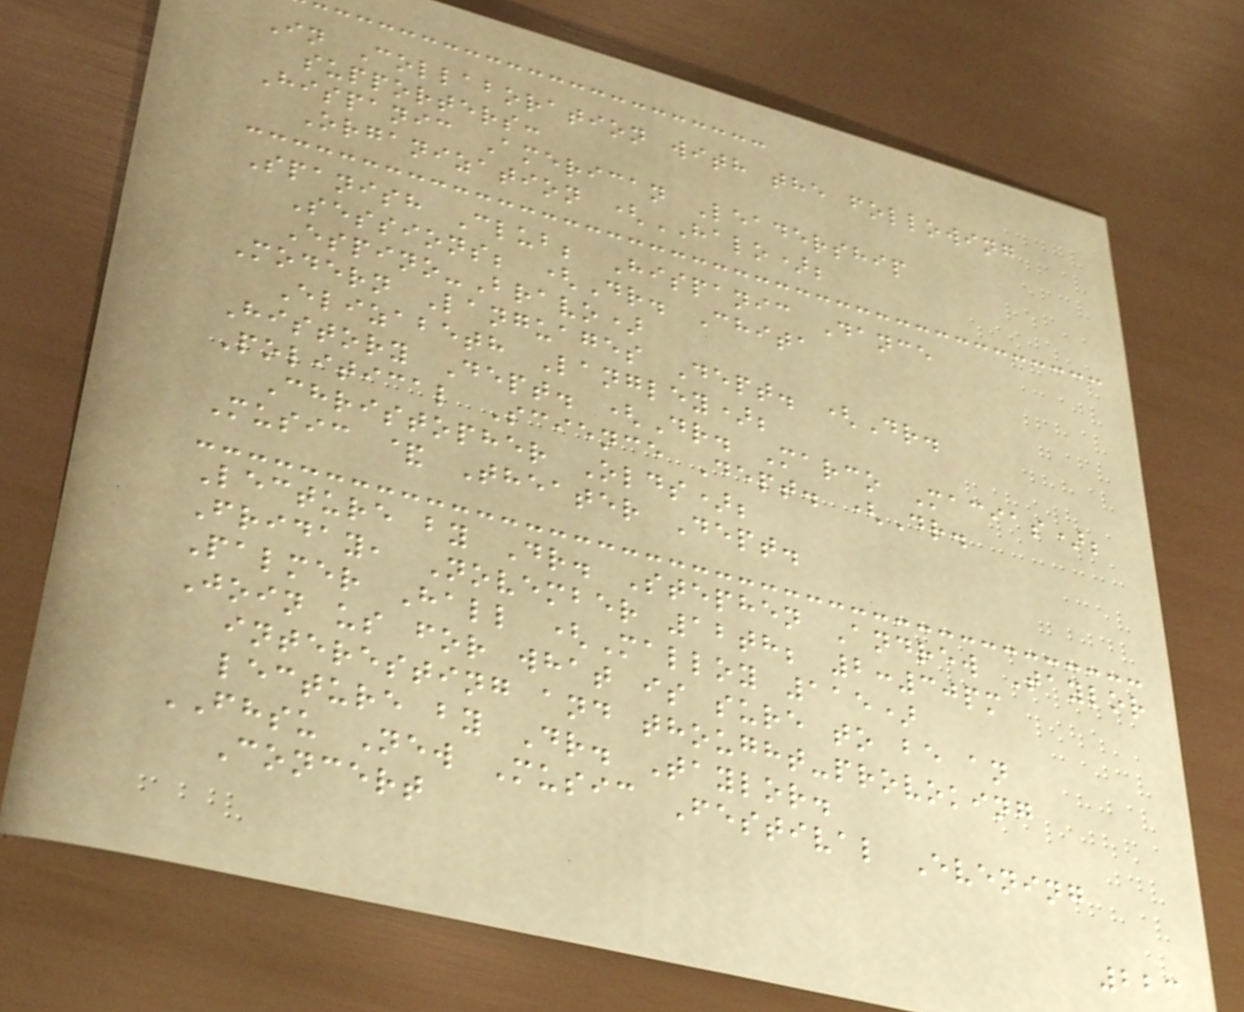In Collaboration with the following
supporters:
Hispanic American Leadership
Organization (HALO);
Spanish Club; Hispanic Dance
Sessions; (Dr. Chita
Espino-Bravo)
Modern Languages Dept. (Dr.
Elizabeth Langley);
History Dept. (Dr. Marco Macias);
Political Science Dept. (Dr.
Christopher Olds);
Music & Theater Dept.
Lecture by Dr. Stephen Andrew Taylor
Friday, November 12th; 2:30pm
Palmer Hall (Malloy 115)
Join us for what is sure to be an
interesting and thought-provoking
lecture by Dr. Taylor.
FHSU New Music Festival Evening
Concert
223
